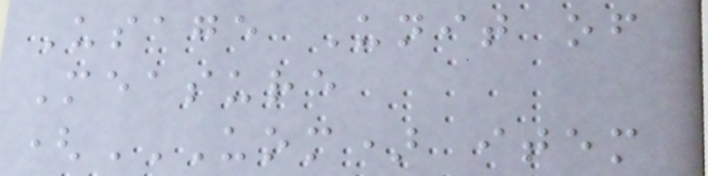Usage Unit of
Measure
(UOM) ITEM
